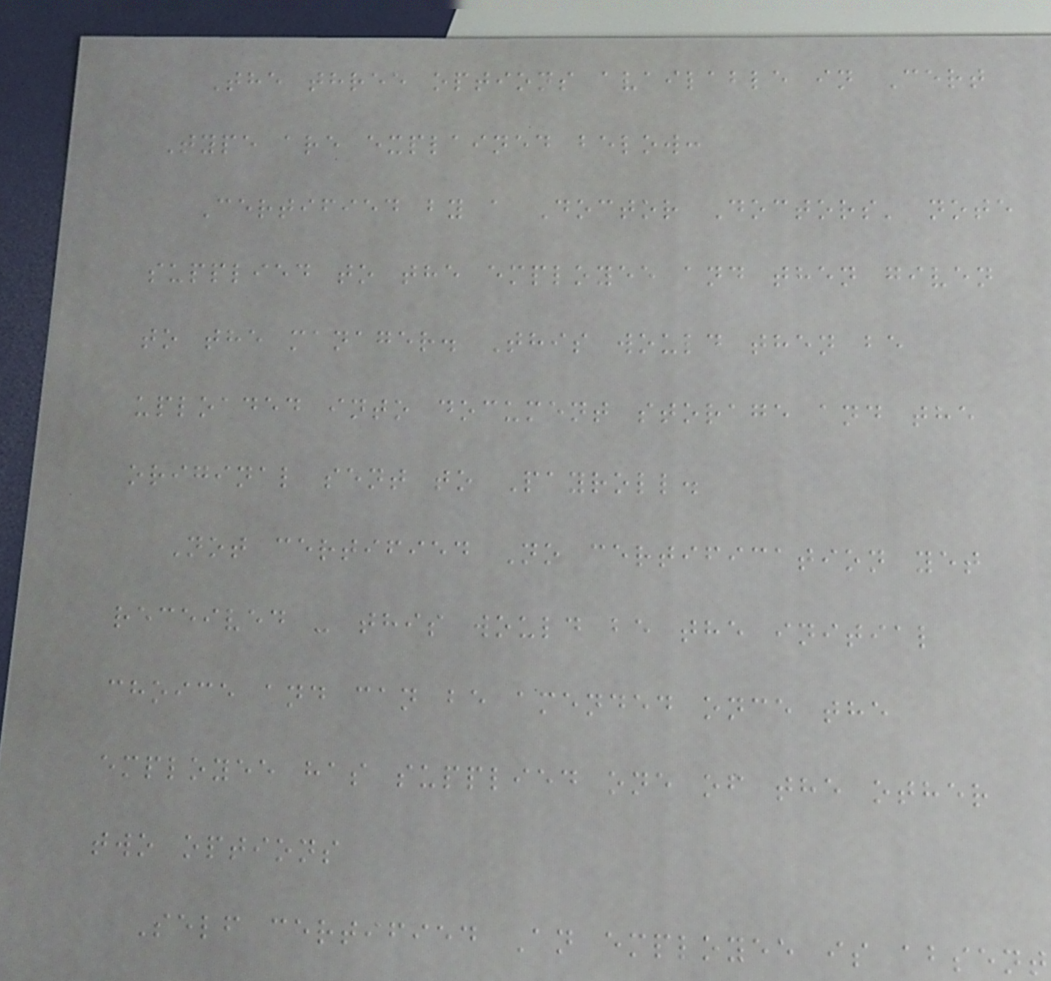The three options available in Cert
Type are explained below:
Certified by a Doctor Doctors' note
supplied to the employee and then given
to the manager. This would then be
uploaded into document storage and the
original sent to Payroll.
Not certified No certification yet
received - this would be the initial
choice and can be amended once the
employee has supplied one of the other
two options
Self certified An employee is absent
